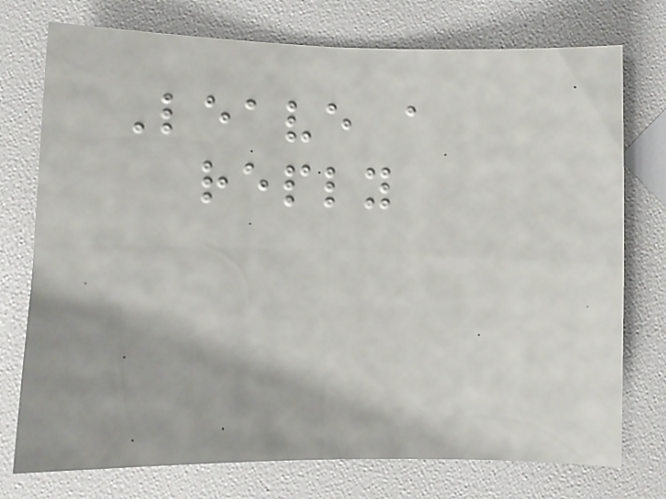Leave a
reply
